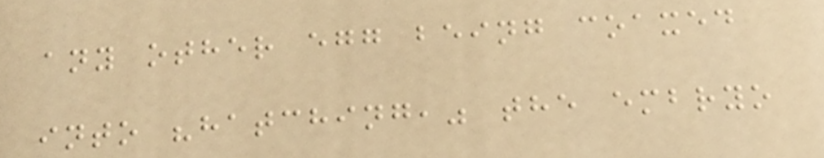any other egg being coaxed
into "hatching," the embryo
